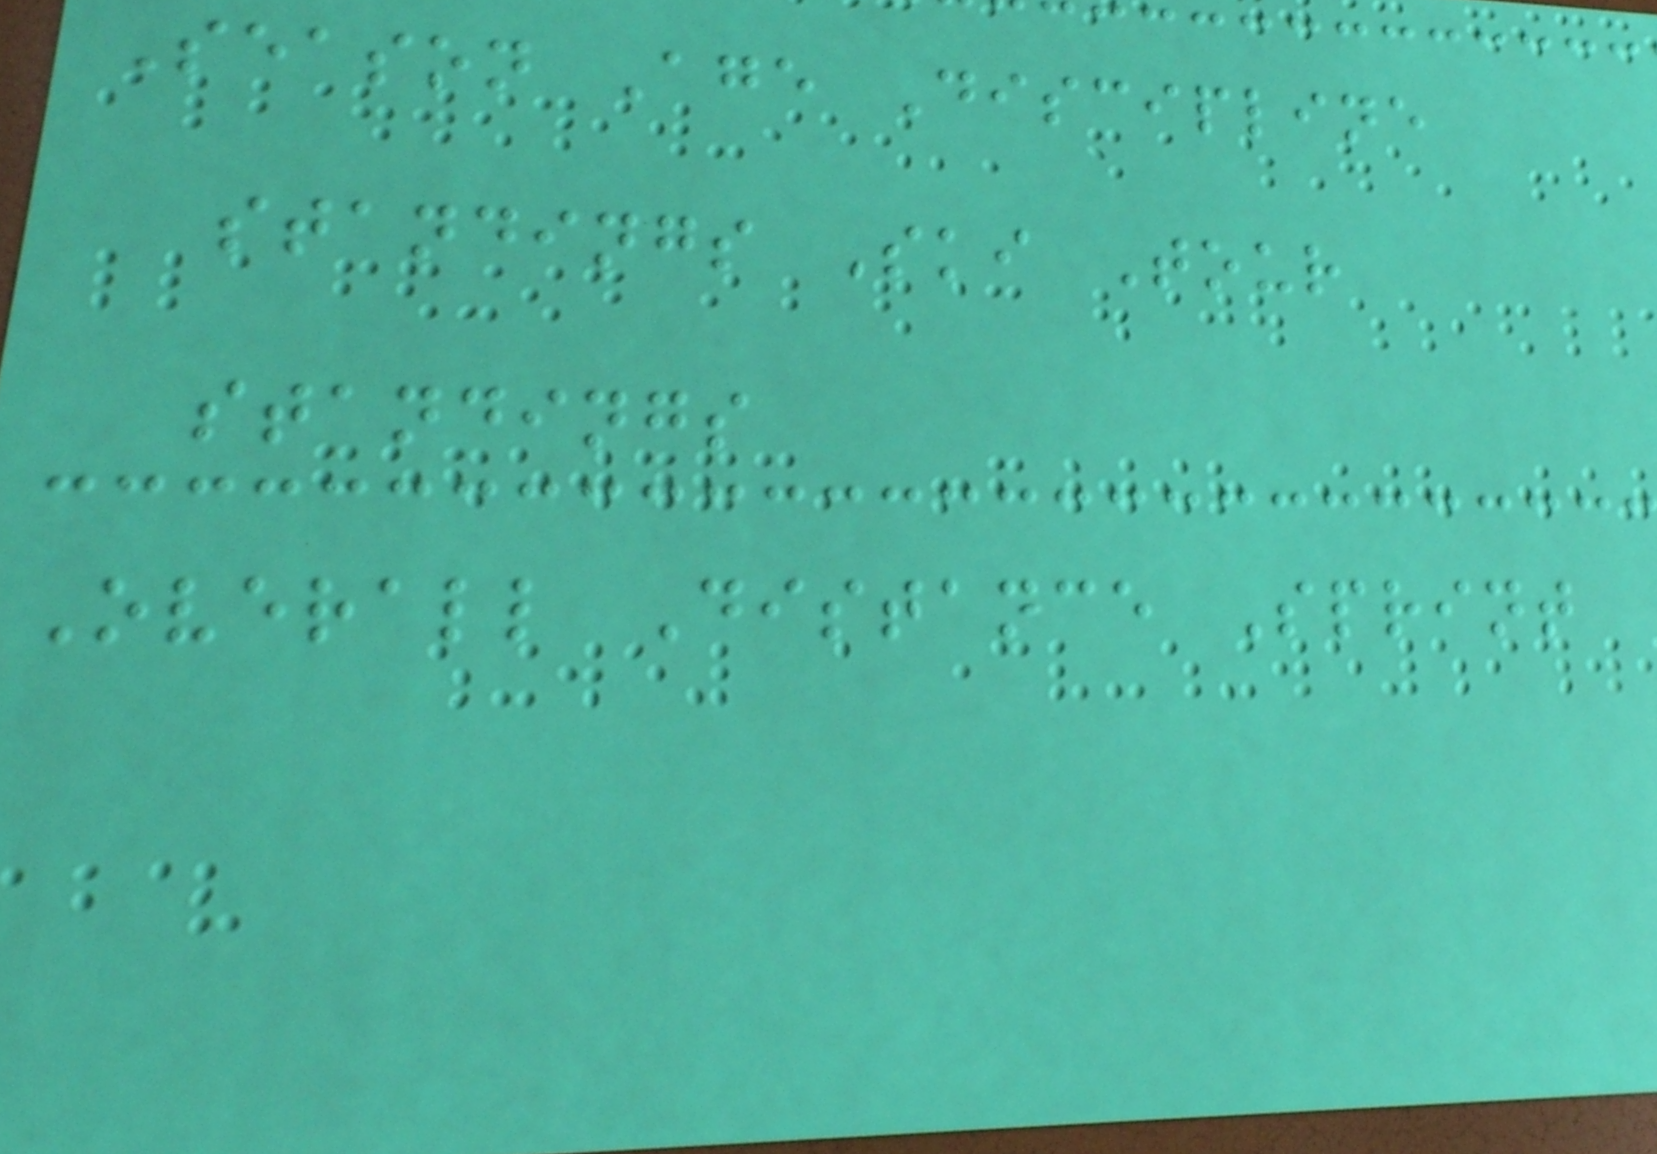Season Age Discipline
standings Ski Tour
standings
Overall Distance Sprint
